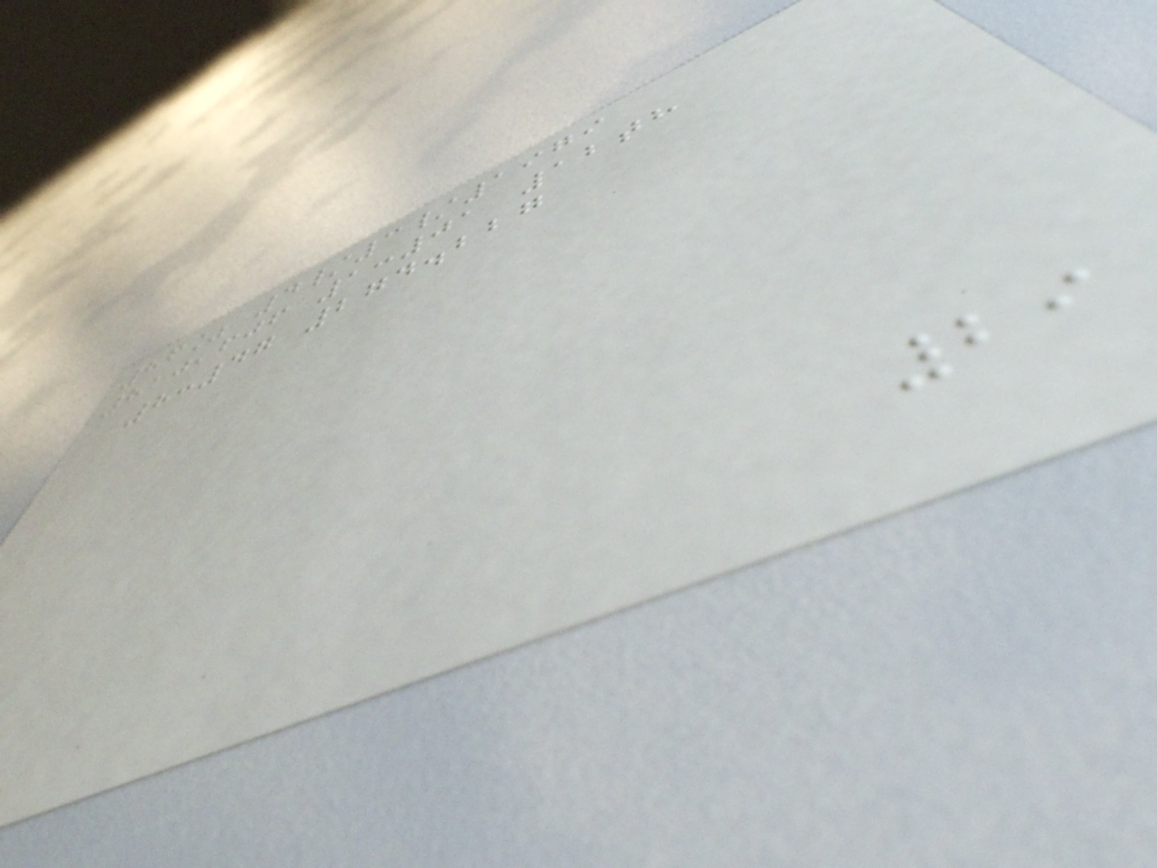86% 4/3/1979
810,606 1:01 12th
8:47 274.227
29
